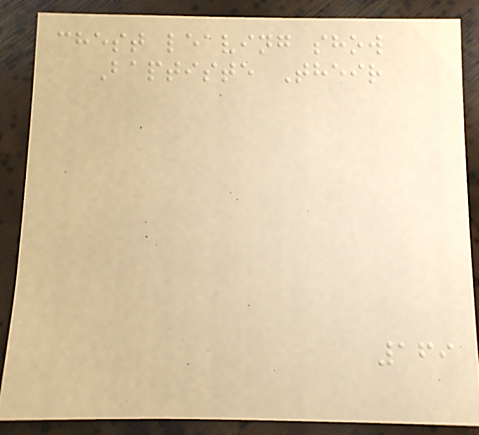chest leaving show
Baptiste Their
169
